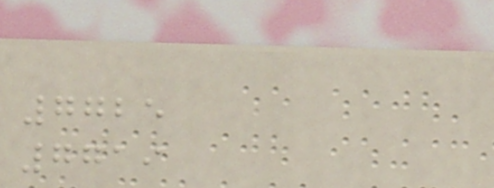7725
7719
